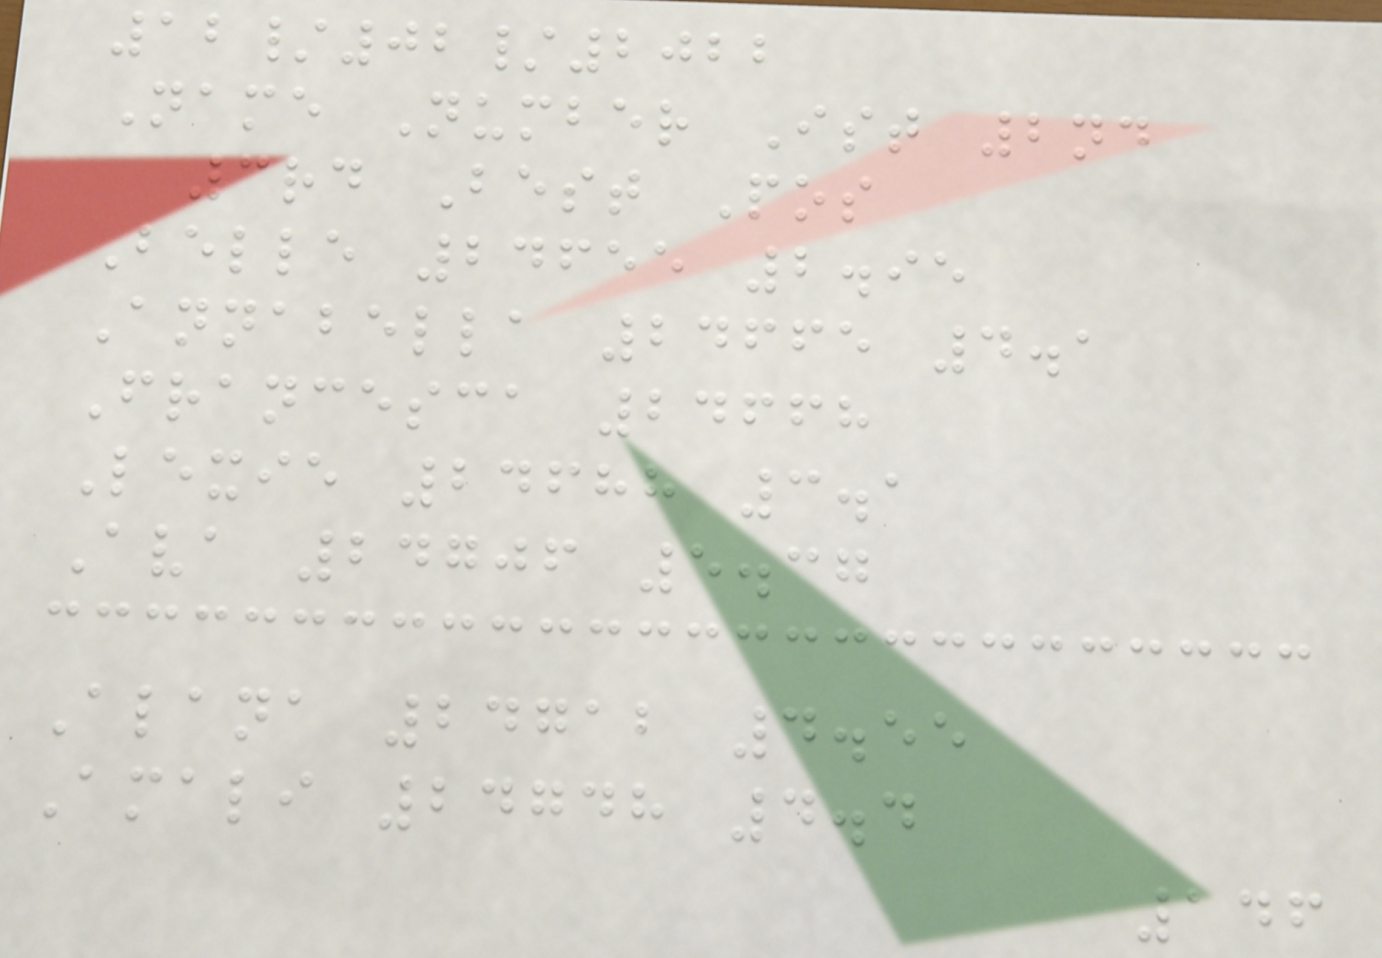12/02/2022
Name Number Ist 2nd
3rd Best Pos
Belle 24655 2.95
Annabella 24665 4.1
Francesca 24668
Lexie 24688 3.1
Ava 24706 5.37
Alana 24712 4.55
Amali 24748 4.4
146
